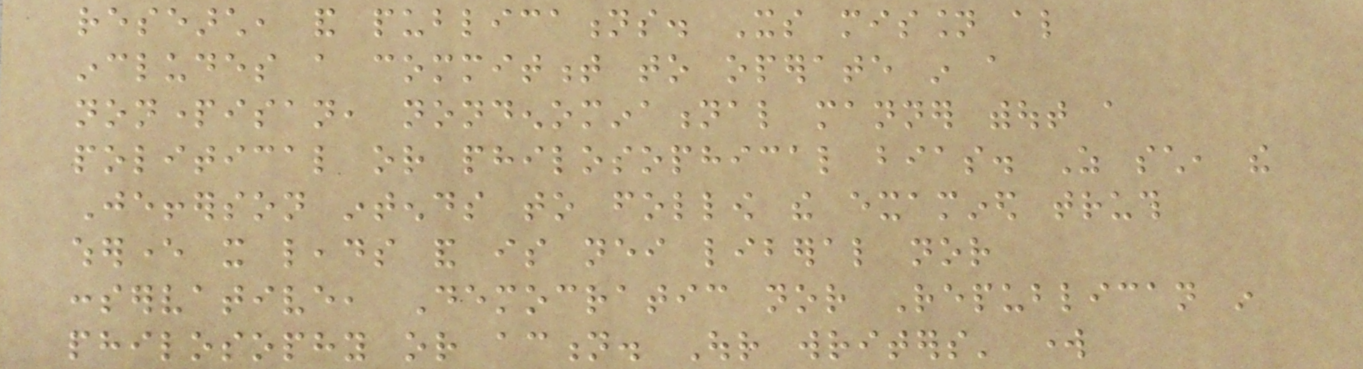research, and publications. Its mission also
includes a commitment to operate in a
nonpartisan, nondenominational manner without a
political or philosophical bias. As such, the
Jefferson intends to follow the examined truth
wherever it leads and is neither liberal nor
conservative, Democratic nor Republican in
philosophy or action. Our writers' work
